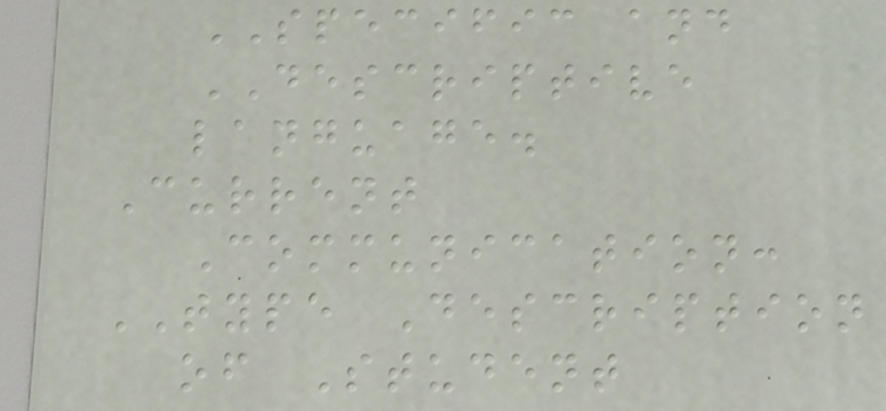SPECIFIC and
DESCRIPTIVE
language.
Current
Communication:
TYPE Description
of Student
